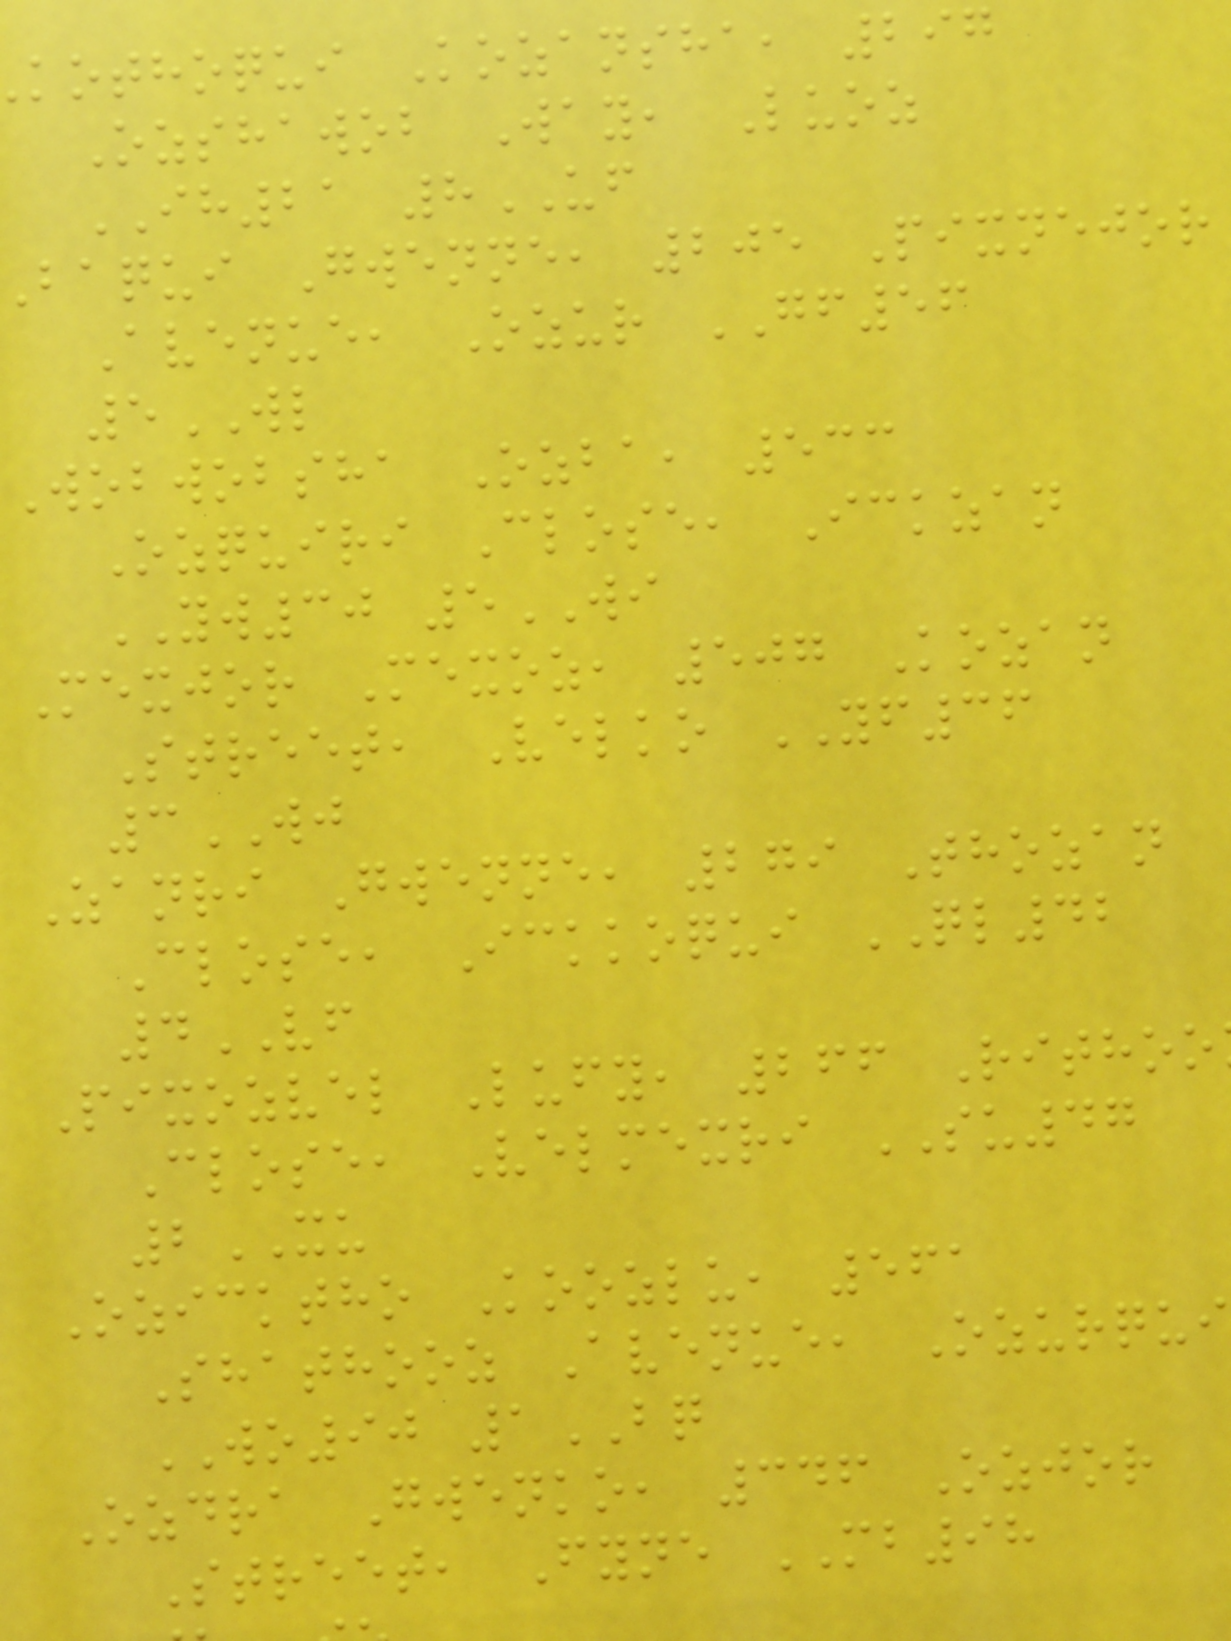kothoqui Kozansha, 297
Ozshawob Way, Luoz
IH21 8UF
baqui Gwenne, 205 Pixnejor
Avenue, Ozur GF56
5WL
Wobwobsha Ozba, 533
Ozquiri Close, Ickzan
YW30 5WI
Mexjor Mexoz, 507 Kozan
Street, Velko YF36
3WJ
Zanri Gwenne, 279 Thozan
Close, Ickkoqui QL42
4VF
Pixozvel Lufy, 266 Rithoo
Close, Velmexri SU47
2XU
Ozicktho Koozlu, 561
Shathooz Avenue, Ozurqui
WO90 1BQ
Ozdra Gwenko, 346 Ozjor
Street, Fyne MB98
